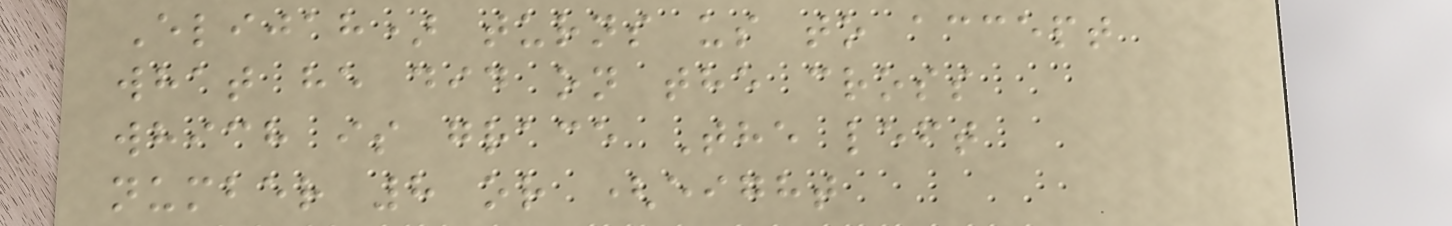Elijah) turns us to accept
what he did on the cross
which is grace The left
number 8 or (eight
